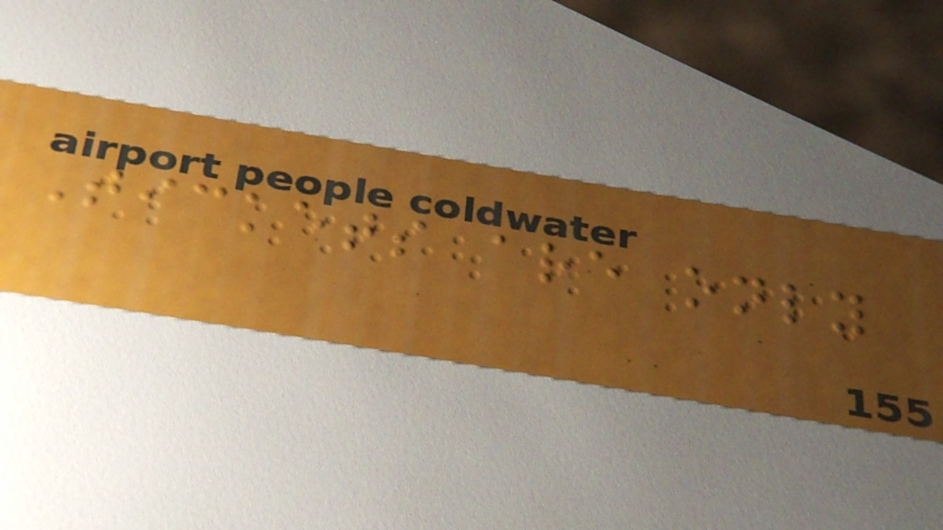Tickets are only
